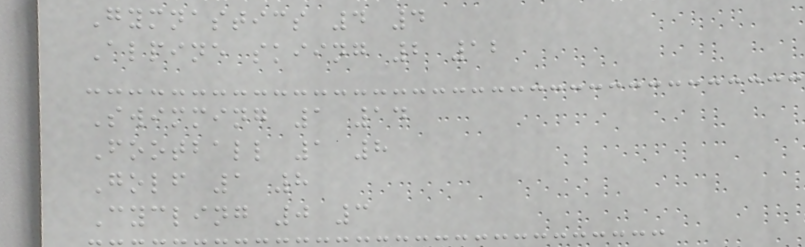Gymnastics 4 4
Alpine skiing 2 12
Swimming 1 14
Football 1 8
Golf 1 8
Cycling 0 3
